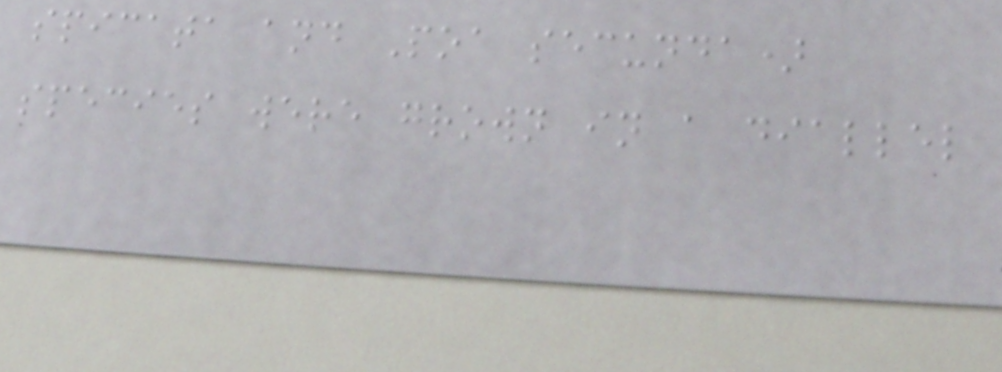spicata and Poa secunda)
species were grown in a diallel
